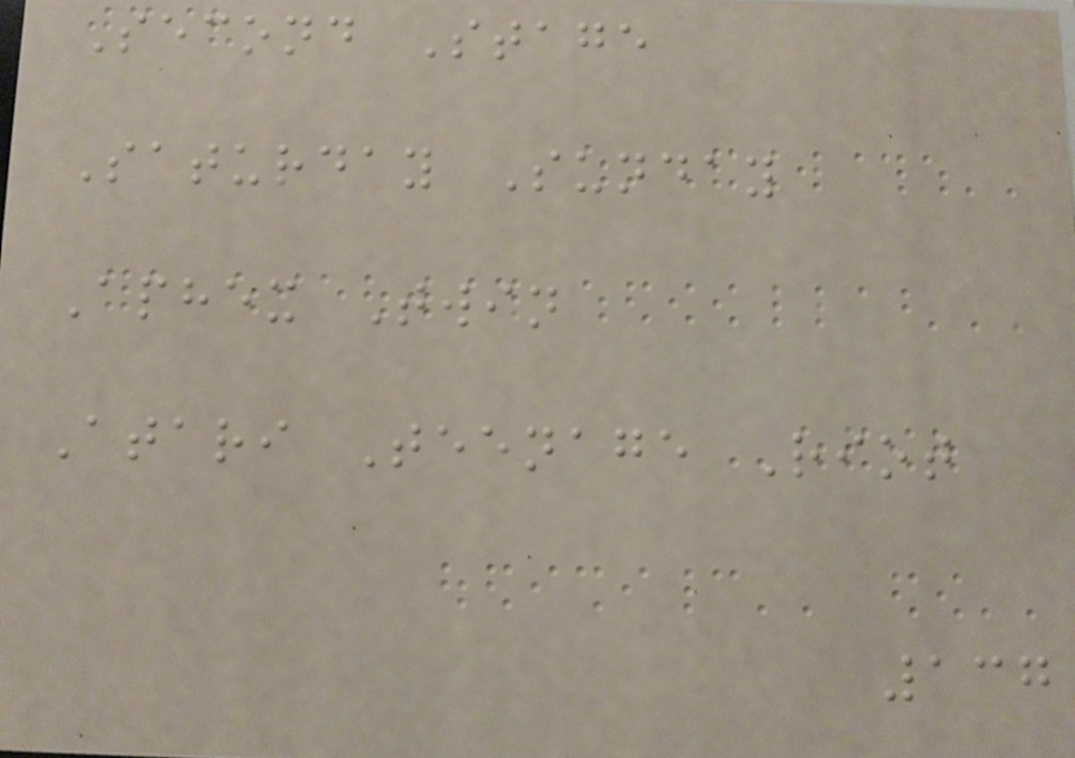Second Stage
Saturday Sunday
Aphex Twin
Atari Teenage Riot
137
